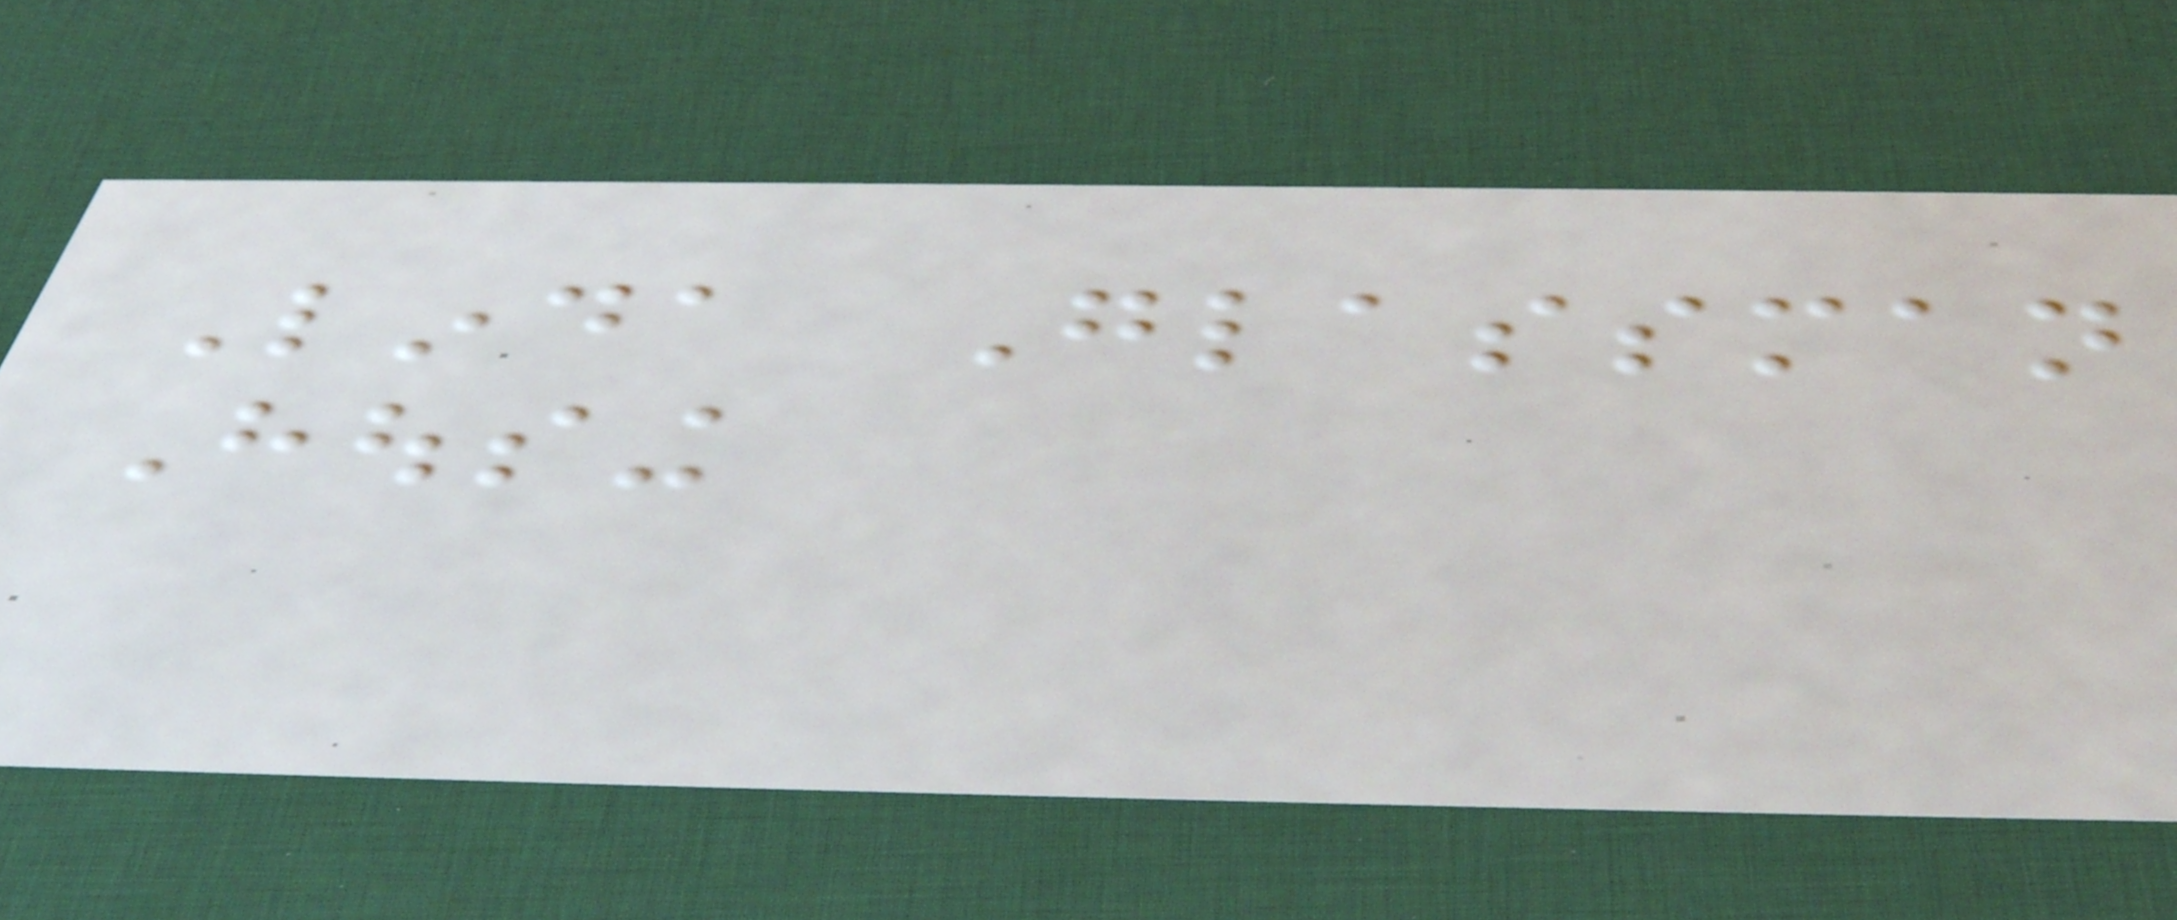Linda Glassman
Housing
